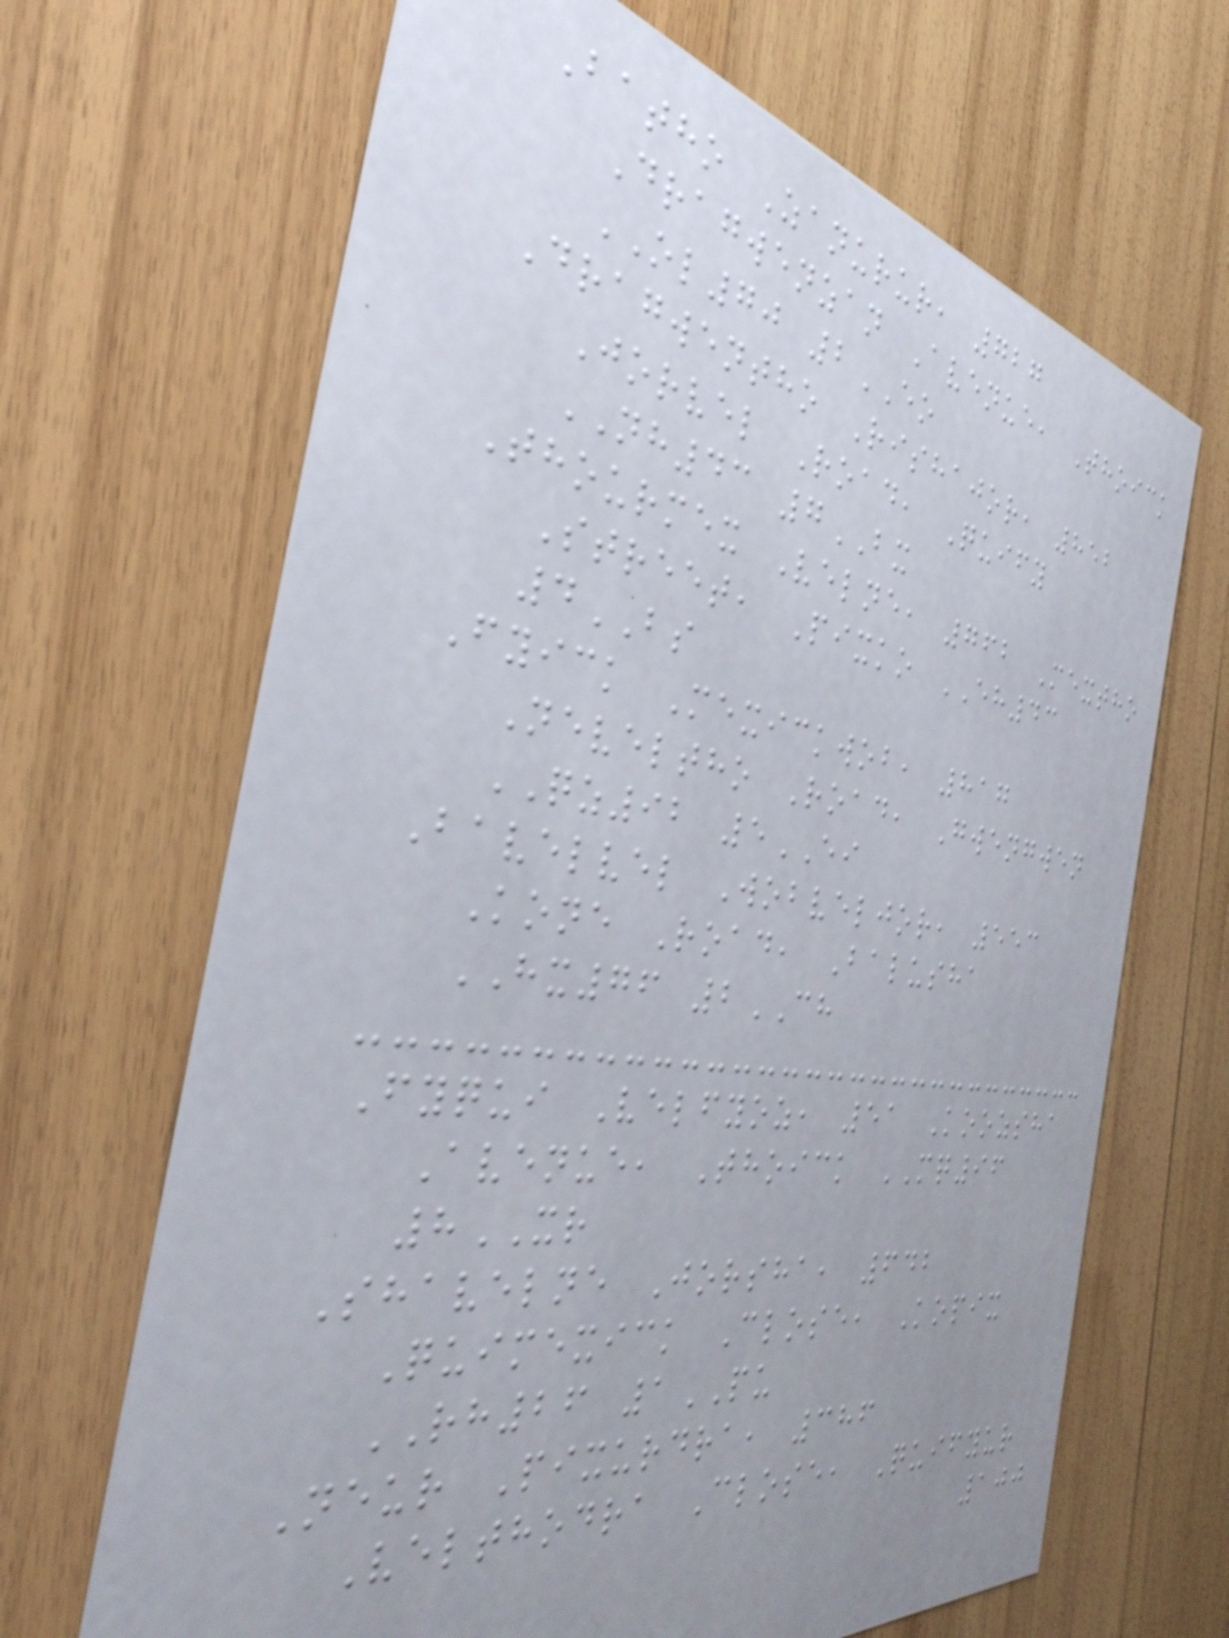Batho Zanurur, 727
Dragwenzan Avenue, Thoick
OL70 2EO
Dragwentho Rishajor, 852
Jorvel Road, Quify
NH43 7BX
Thourmex Velne, 762 Mextho
Street, Pixko EH43
4BS
Fyick Mexickwob, 817
Neveltho Road, Gwengwen
QZ92 5EI
Bavelvel Wobveljor, 553
Kone Road, Balusha
HX76 2CH
Fyqui Velfyoz, 51 Koozsha
Avenue, Thoick MQ96
8XR
Shavelne Jorsha, 642
Quimexick Close, Kopix
RH26 1PU
Neur Pixurdra, 386
Velthodra Close, Quifyur
100
